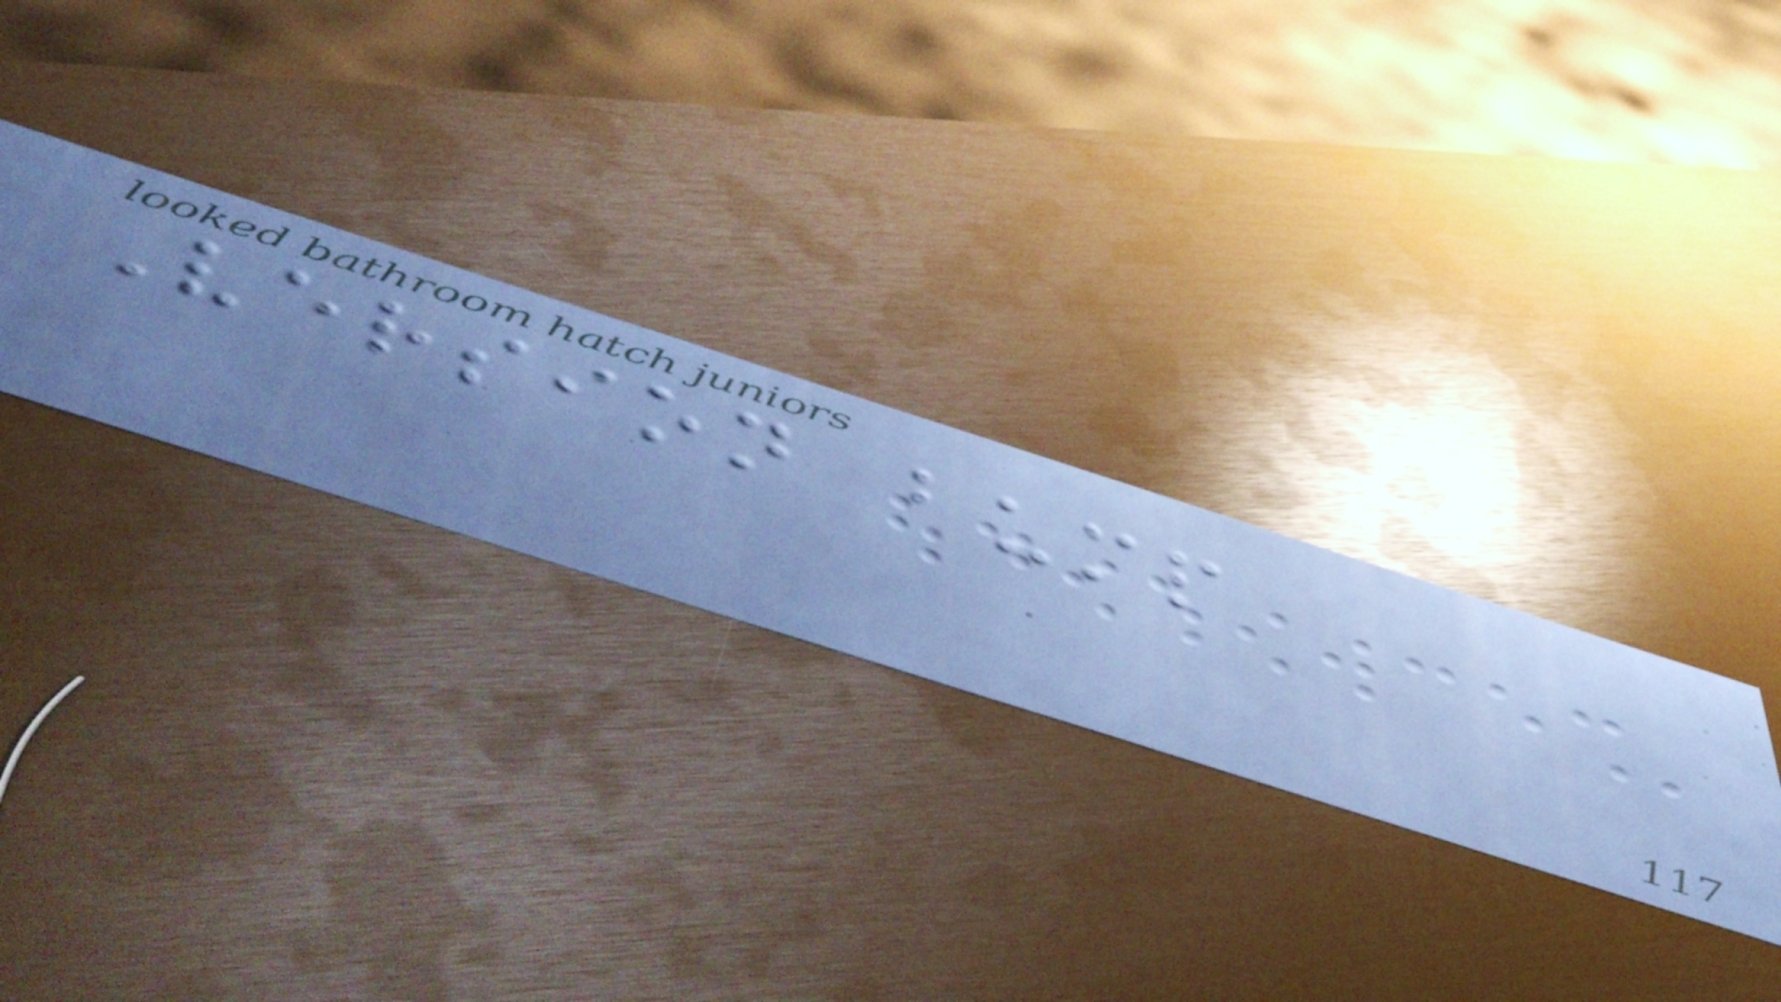Version bump
